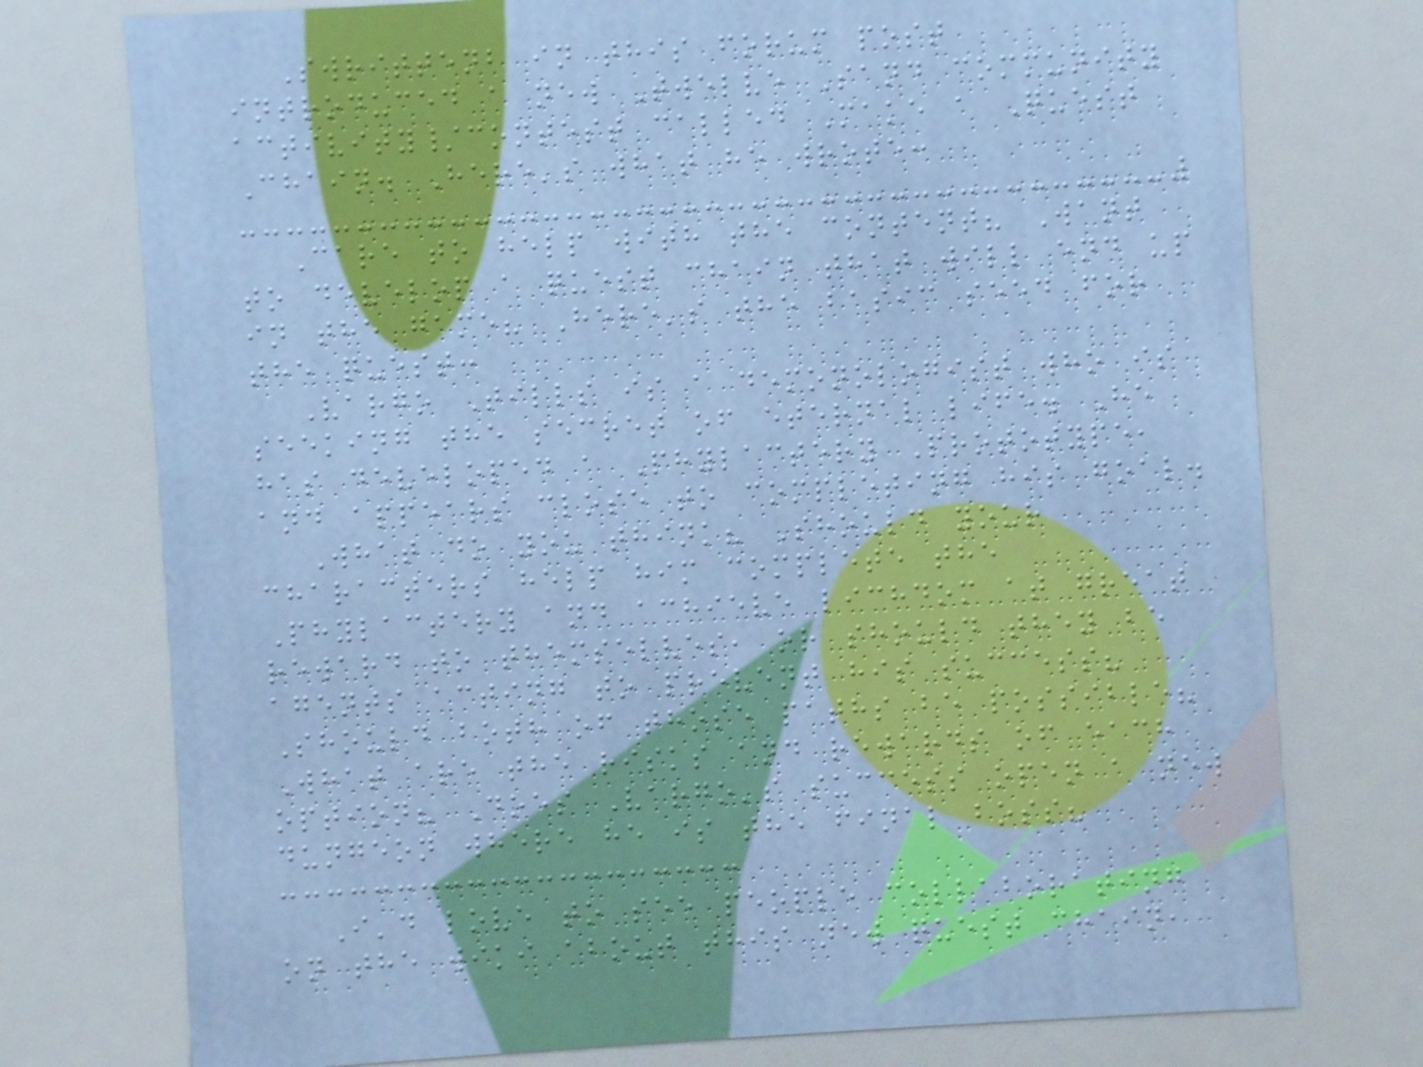Swrittenb in this forum post
introduced a new Twelve Sand community
activity/contest called Make a Quest
Chain. Here's what he wrote:
Care to help with the content? Want
to develop a quest chain that will end up
in the game? Here's the basic seed for
the quest:
Vargo Tills is a demonologist who is
seeking the secret of eternal life. He
has developed a Phylactery Prototype,
and appears close to completing his goal.
What do you think? Should your
characters help him complete the
Phylactery and achieve lichdom at great
reward to themselves, or should they be
agents acting to prevent his success?
Should both of those paths be possible?
What are the risks and rewards of each
option? Does Vargo's success open a new
dungeon where he is the final boss?
I'd love to see people collaborating
on the wiki about this new quest chain,
